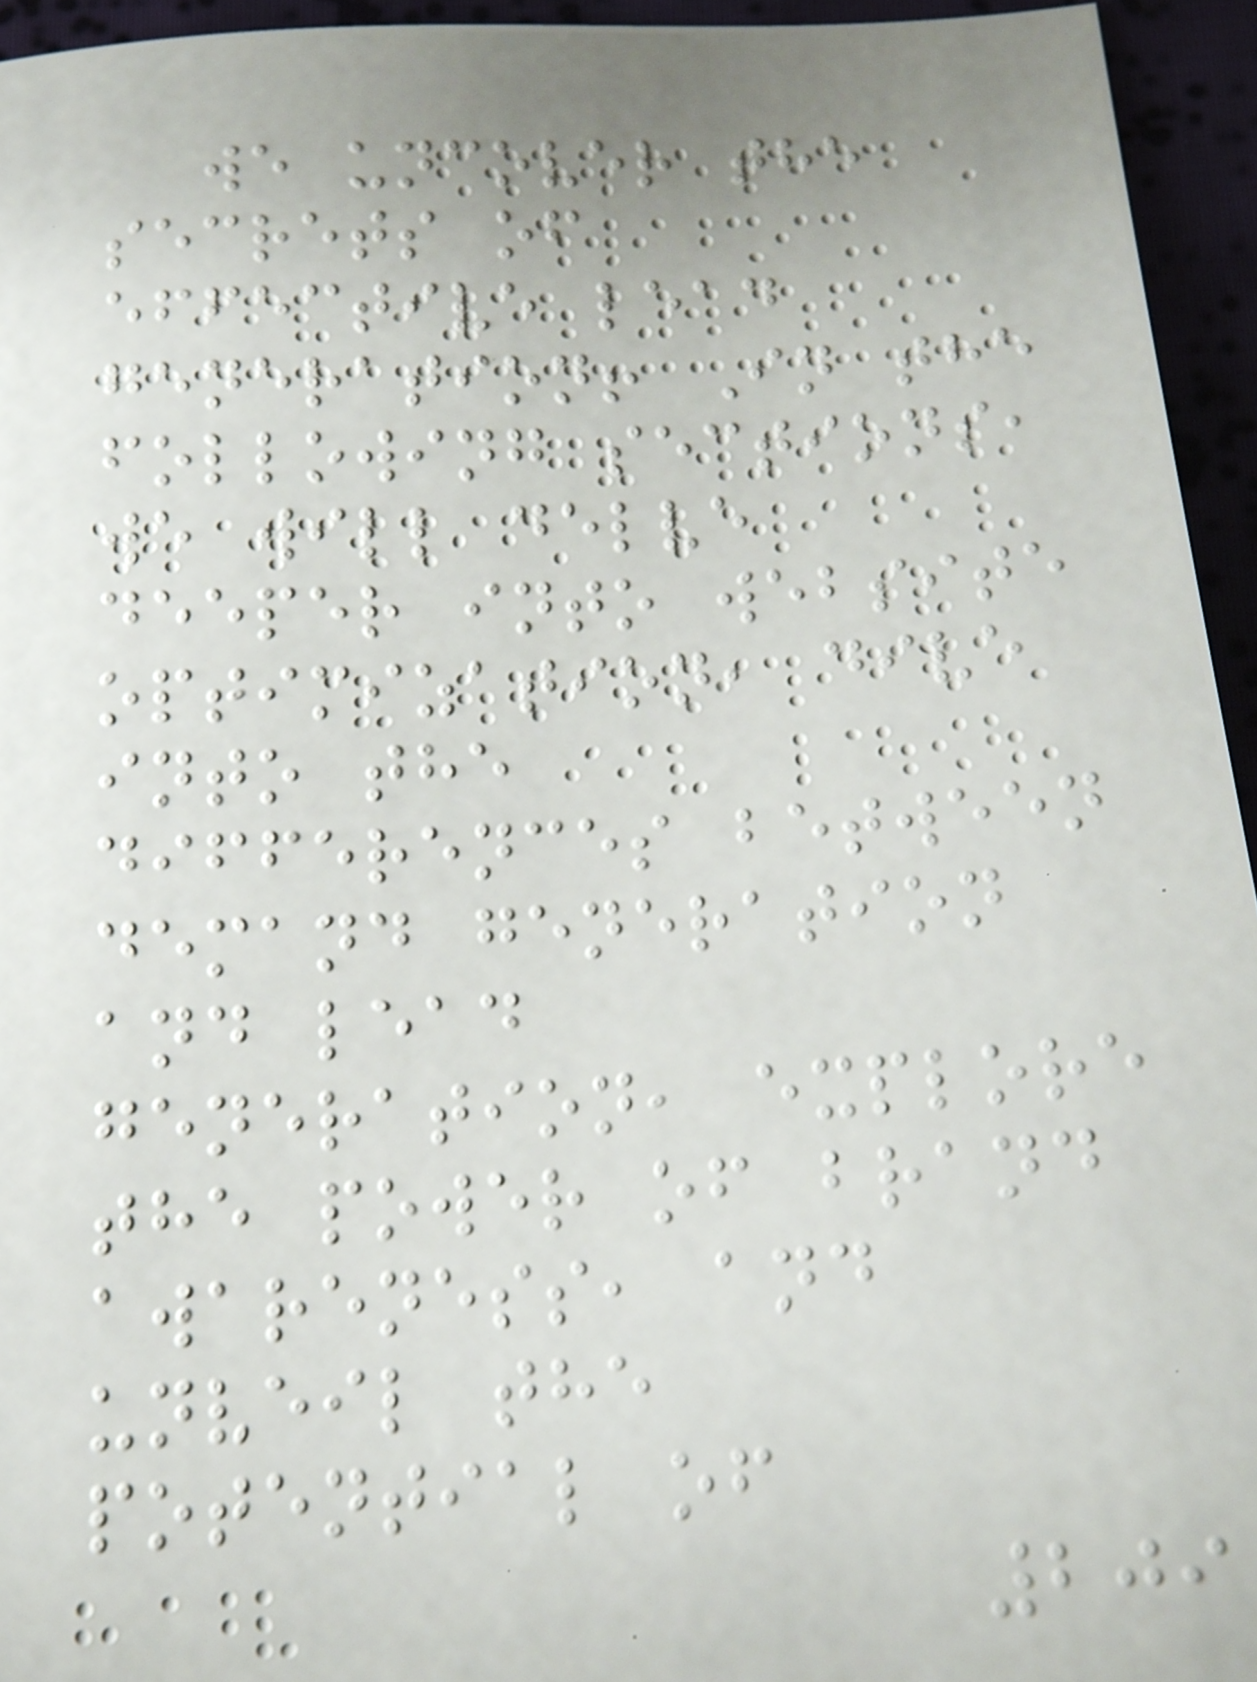we uncover the
secrets of
effective lead
generation! In the
following sections,
we will delve
deeper into website
optimization, dive
into the
differences between
demand generation
and lead
generation, explore
the power of brand
awareness, and
unveil the
potential of
209
